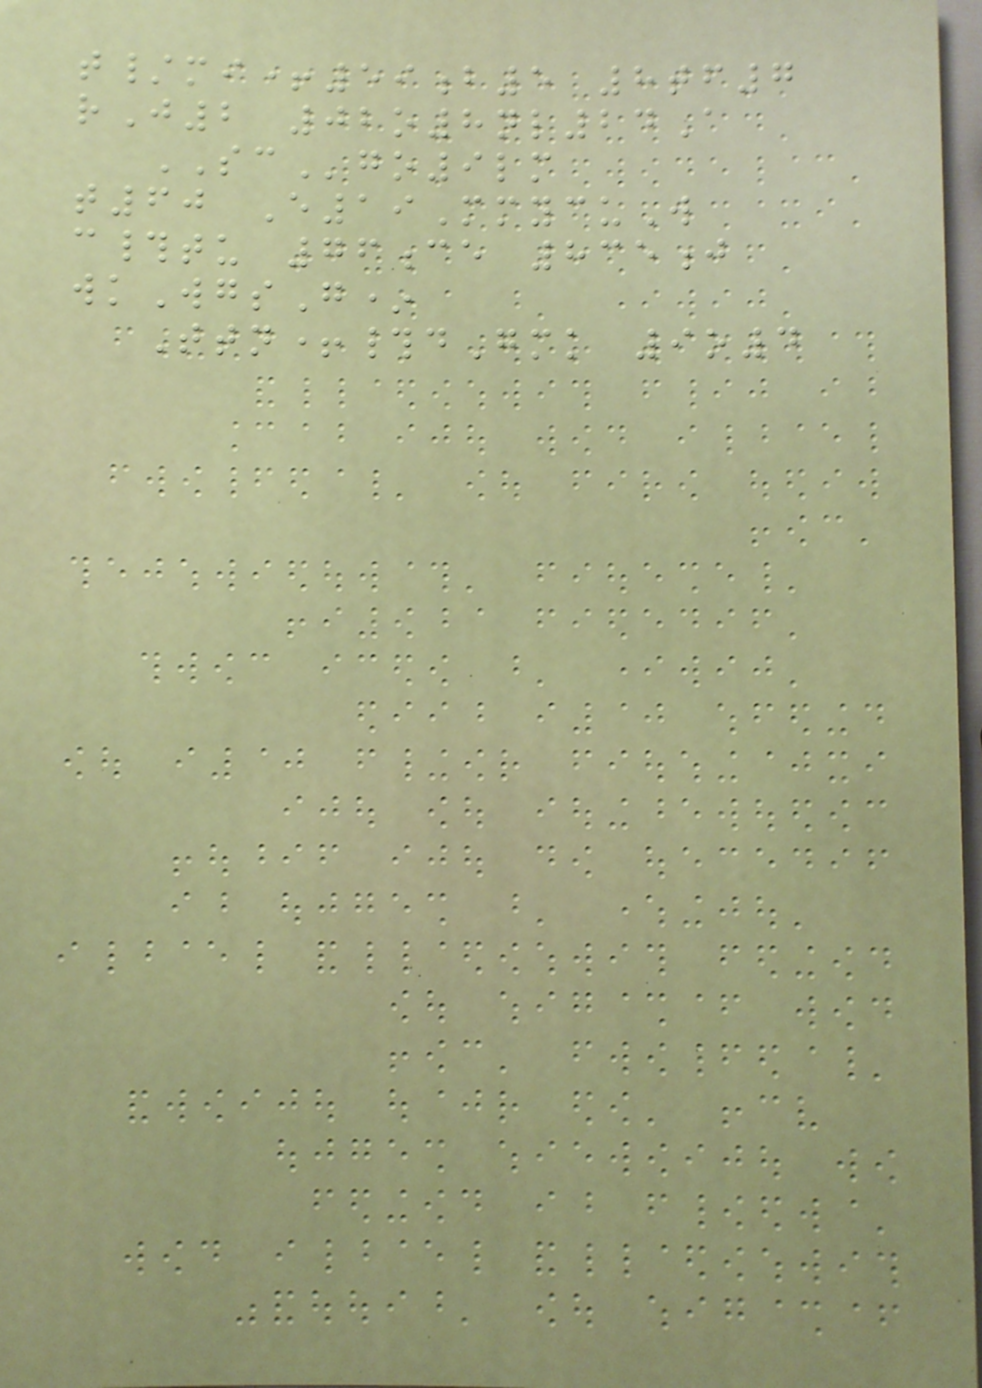t/mi+59b5 8tf7
rJ2 02o8nl24A
SCgo9lm
t60 E19MmycuW
c#tu 76ce 835j
wkWgsG*
Ttn+#dGmk 9o4
